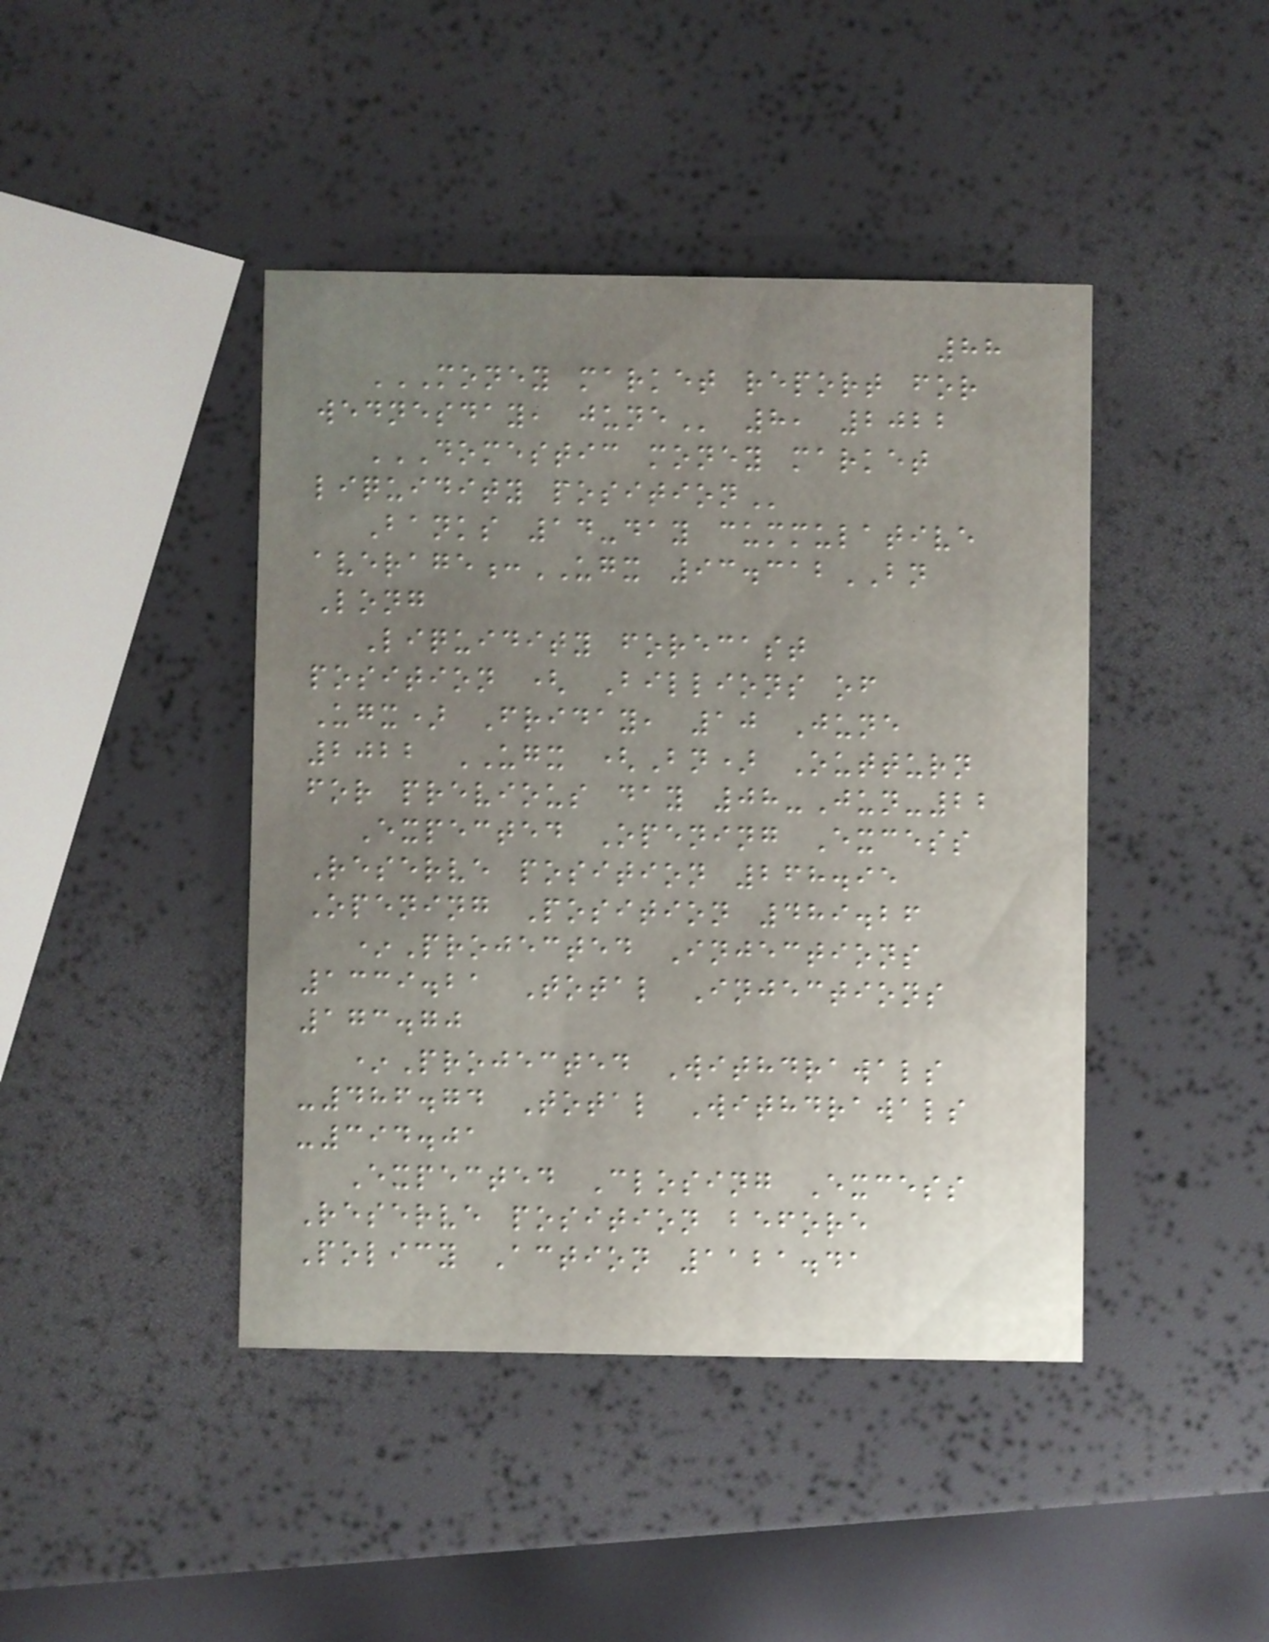88
MONEY MARKET REPORT FOR
WEDNESDAY, JUNE 8, 2022
DOMESTIC MONEY MARKET
LIQUIDITY POSITION
Banks 14-day cummulative
average:UGX 93.312BN
Long
Liquidity forecast
position ( Billions of
Ugx) Friday, 10 June
2022 UGX (Bn) Outturn
for previous day 08-Jun-22
Expected Opening Excess
Reserve position 268.95
Opening Position 489.26
*Projected Injections
1339.21 Total Injections
173.70
*Projected Withdrawals
-486.74 Total Withdrawals
-394.01
Expected Closing Excess
Reserve position before
Policy Action 1121.41
